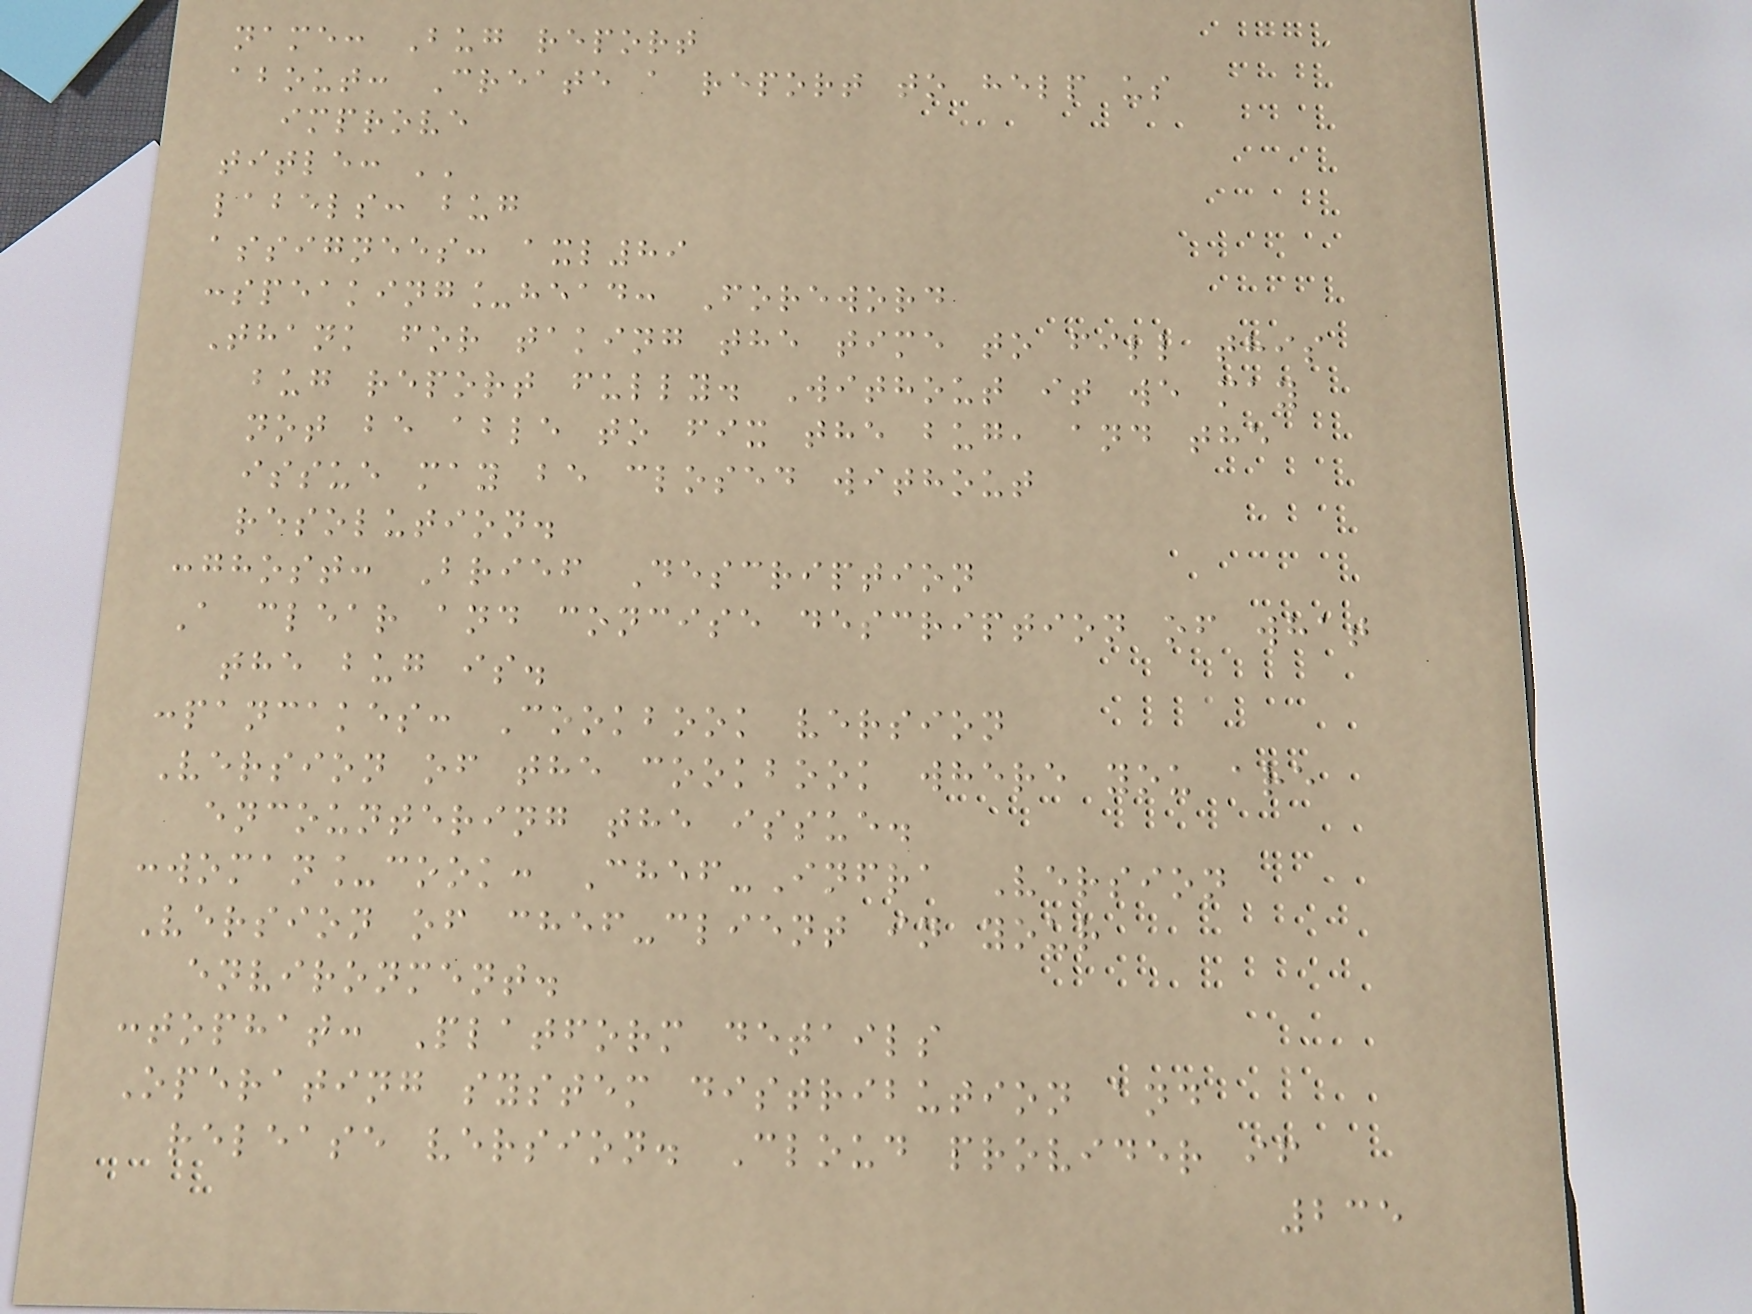name: Bug report
about: Create a report to help us
improve
title: ''
labels: bug
assignees: axl89
:speaking_head: Foreword
Thank for taking the time to fill this
bug report fully. Without it we may
not be able to fix the bug, and the
issue may be closed without
resolution.
:ghost: Brief Description
A clear and concise description of what
the bug is.
:pancakes: Cookbook version
Version of the cookbook where you are
encountering the issue.
:woman_cook: Chef-Infra Version
Version of chef-client in your
environment.
:tophat: Platform details
Operating system distribution and
release version. Cloud provider if
235
